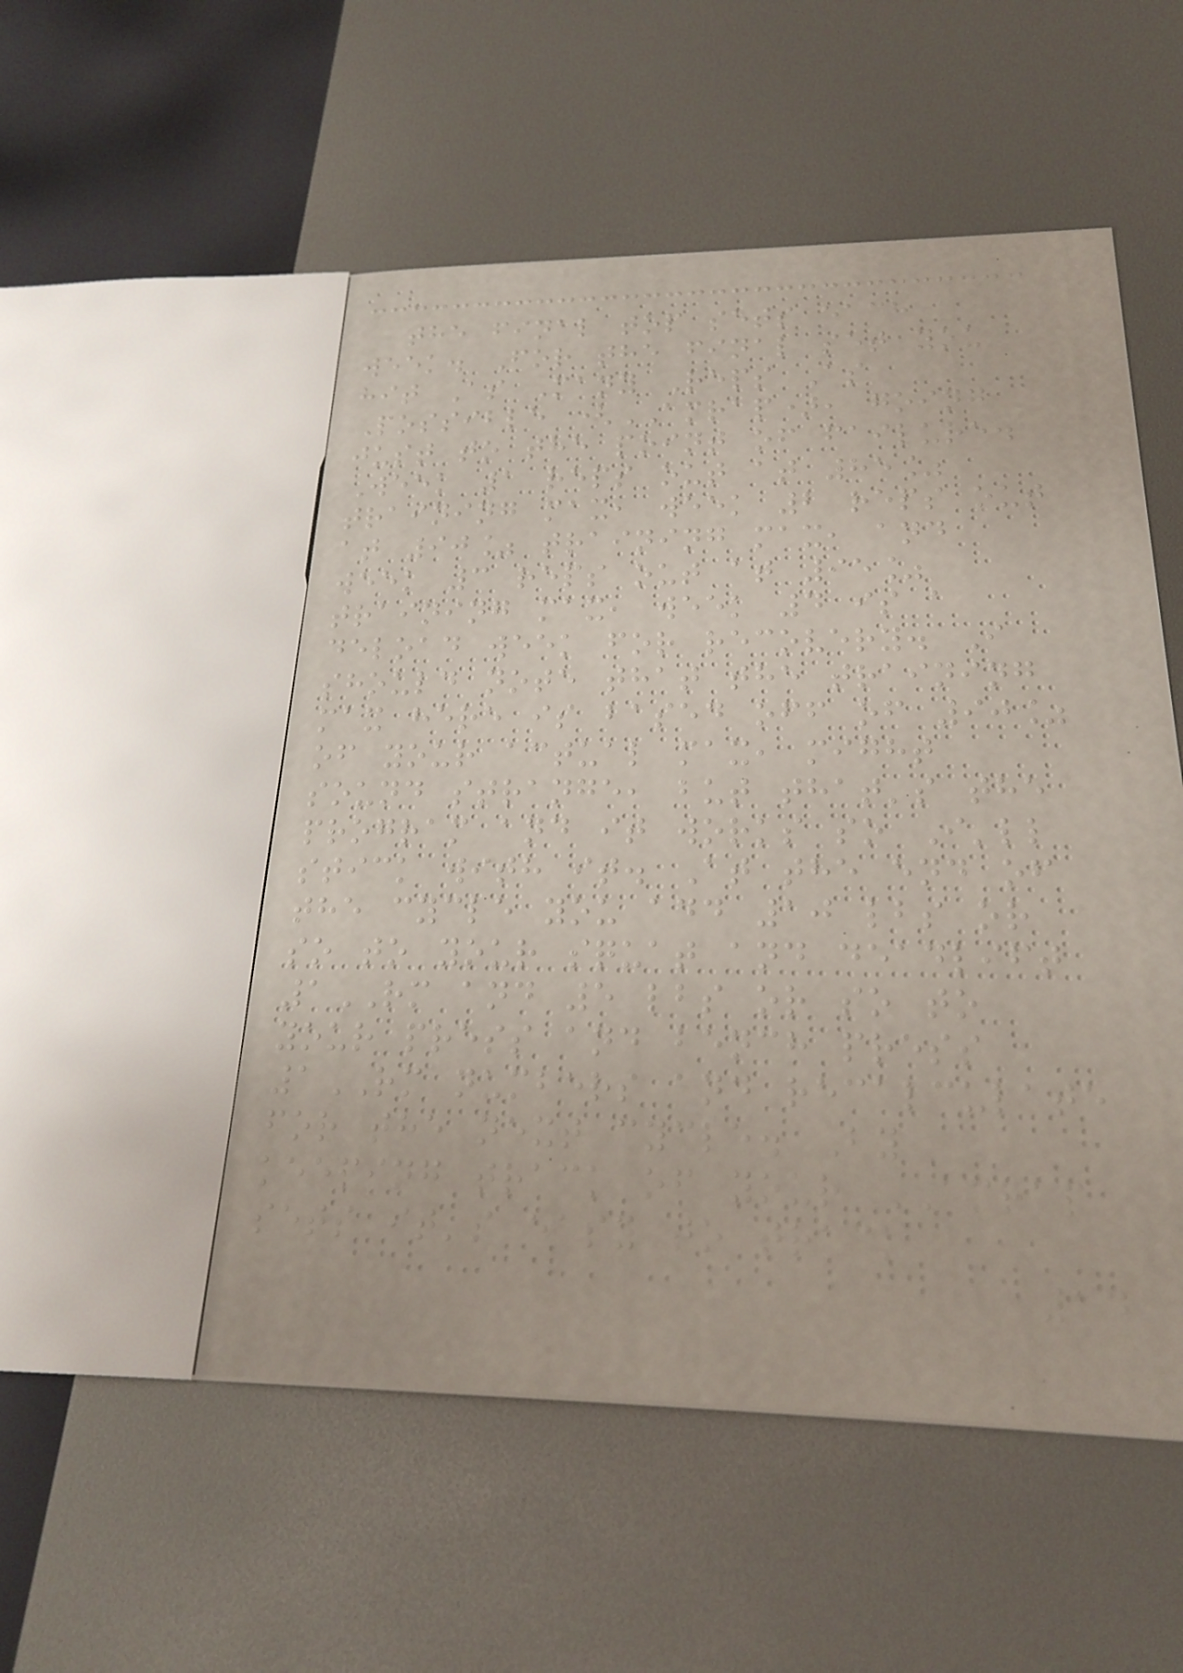the final top sets each
week. For the final set you
hit As Many Reps As
Possible (AMRAP), going
just to the point of failure.
Week 1 reps out at 85%
training max, week 2 reps out
at 90% training max, and
week 3 reps out at 95%
training max, week 4 is a
deload week for recovery. I
should note that the training
max here is based off of 90%
of your actual max, might
sound strange, but that's the
program and it works so I'll
stick with it. At the end of
the cycle you add 10 lbs or
so to your squat and deadlift
1RM and 5 lbs or so to
your press and bench press
1RM numbers and recalculate
for the next cycle. By
keeping track of your AMRAP
sets it's easy to track
14
